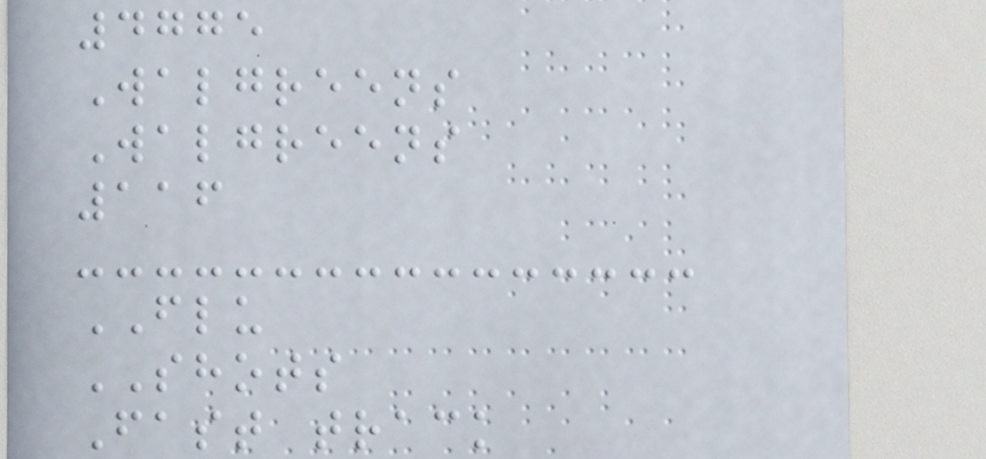4775
Walgreens
Walgreens
116
FLU
SHOTS
Fast track
